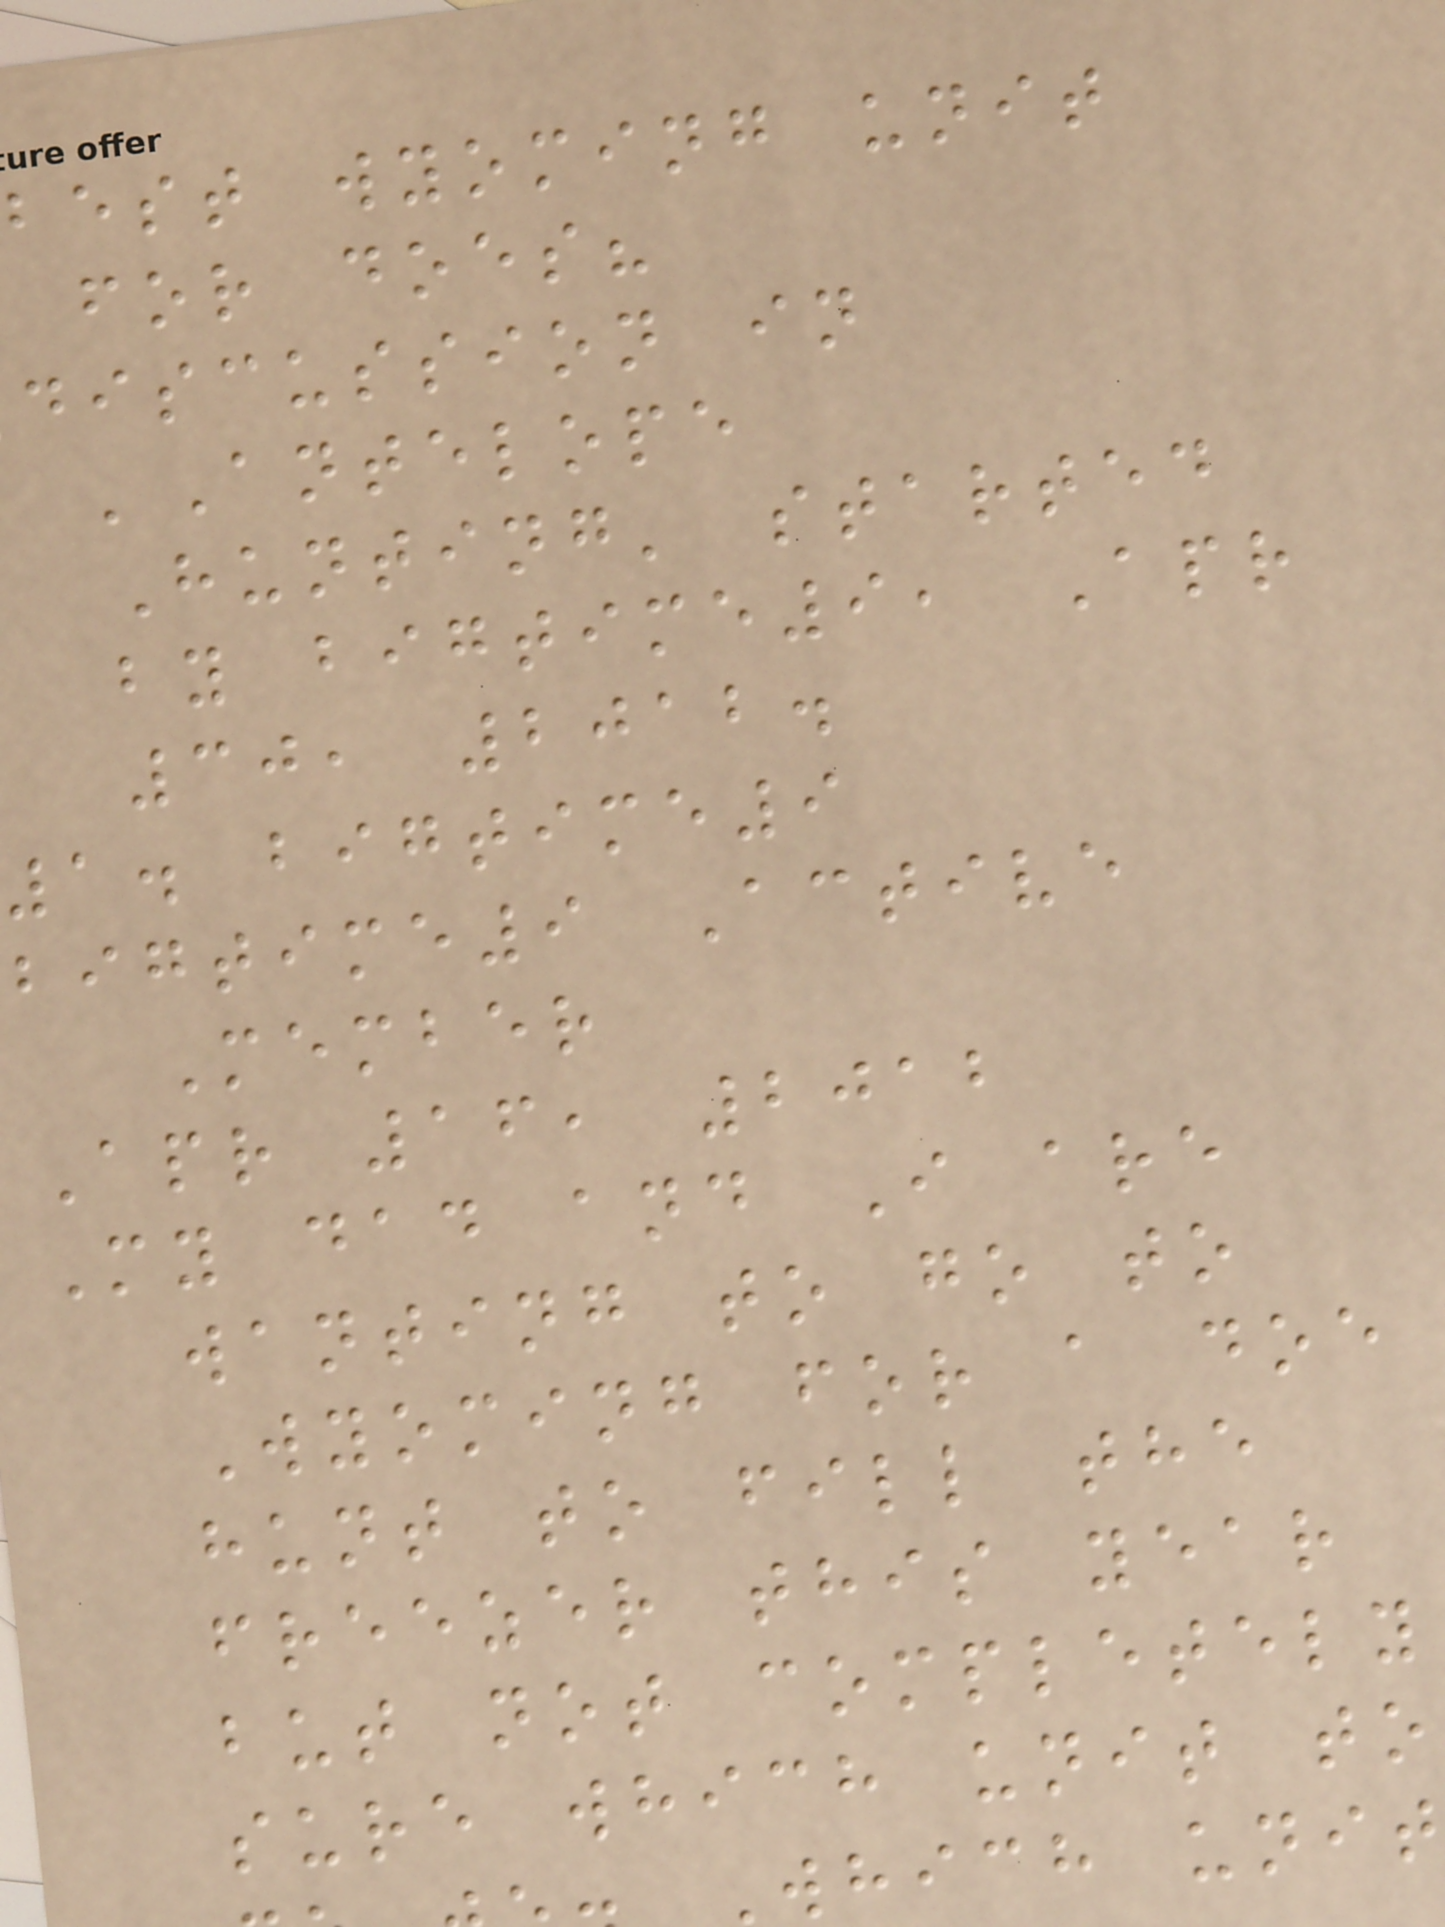best wyoming unit
for does?
discussion in
'Antelope
Hunting' started
by bigtime9, Apr
30, 2012.
1. bigtime9
bigtime9 Active
Member
Apr 16, 2012
My dad and I are
wanting to go to
Wyoming for a doe
hunt to fill the
freezer this year
but not completely
sure which unit to
which unit
